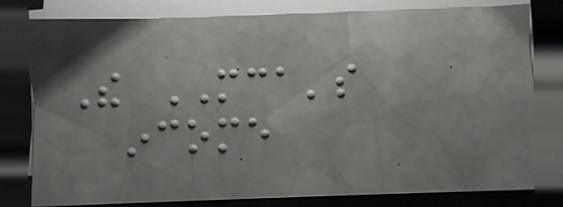The MCA's
income
